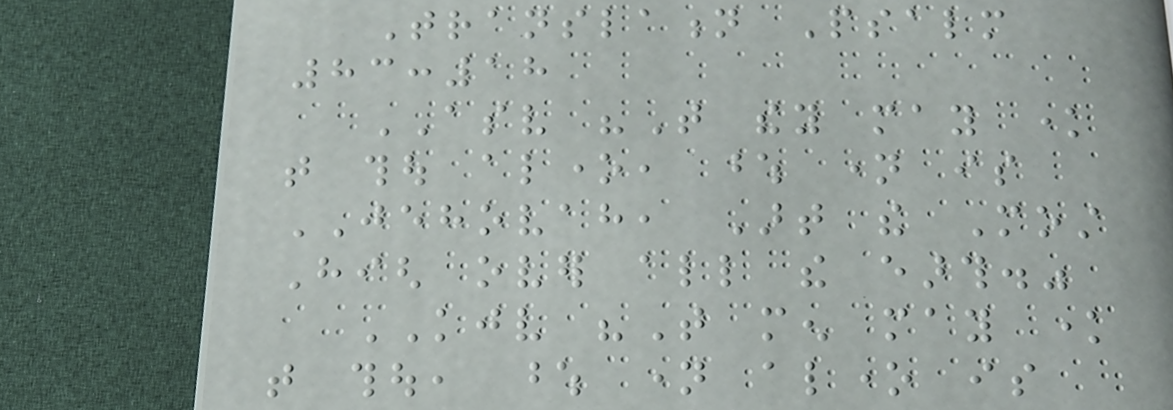Translation Psalm
83:18
ASV "That they may know
that thou alone, whose name is
JEHOVAH, Art the Most
High over all the earth."
KJV "That men may know
that thou, whose name alone is
